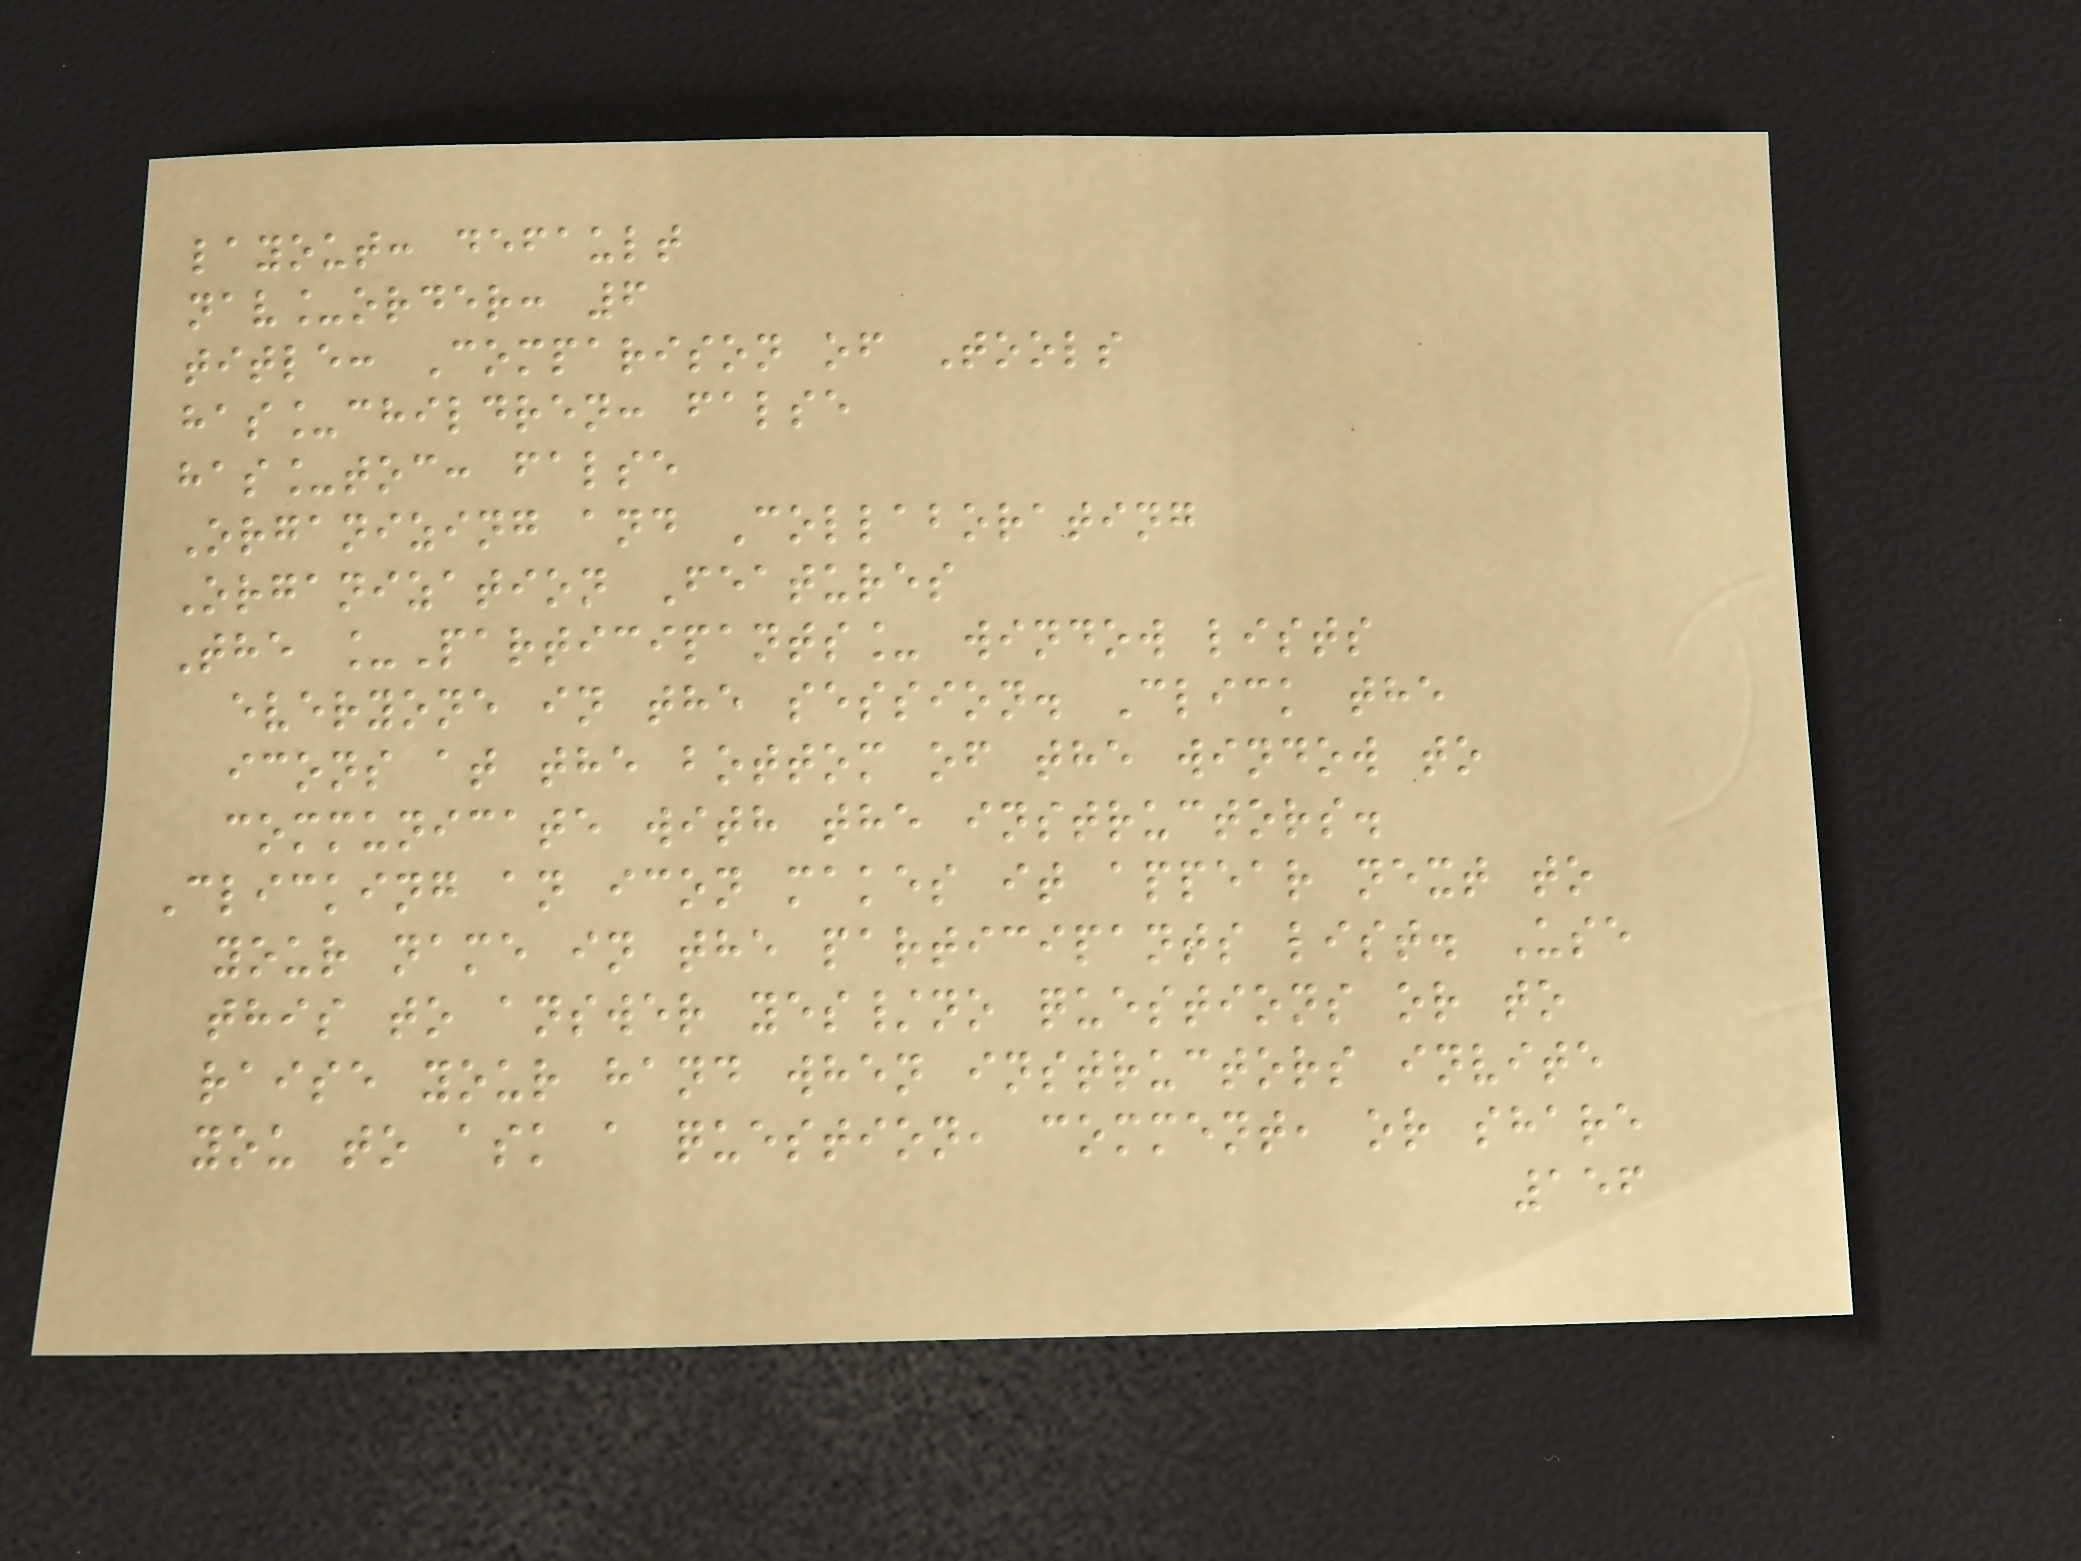layout: default
nav_order: 6
title: Comparison of Tools
has_children: false
has_toc: false
Organizing and Collaborating
Organization Features
The _Participants_ window lists
everyone in the session. Click the
icons at the bottom of the window to
communicate with the instructors.
Clicking an icon makes it appear next to
your name in the participants list. Use
this to answer yes/no questions or to
raise your hand when instructors invite
you to ask a question, comment, or share
156
